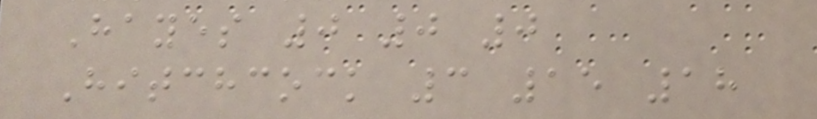Hayes 0 0 0
Hitchcock 3 15 18
